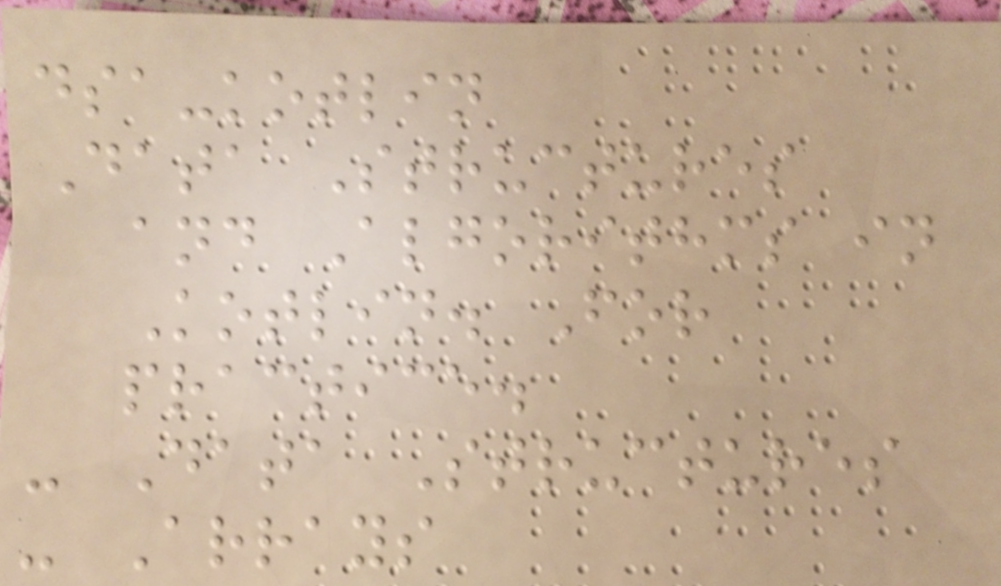dsa-kotlin
Data Structures
and Algorithms in
Kotlin. For
practice.
- Data Structures
- Arrays
